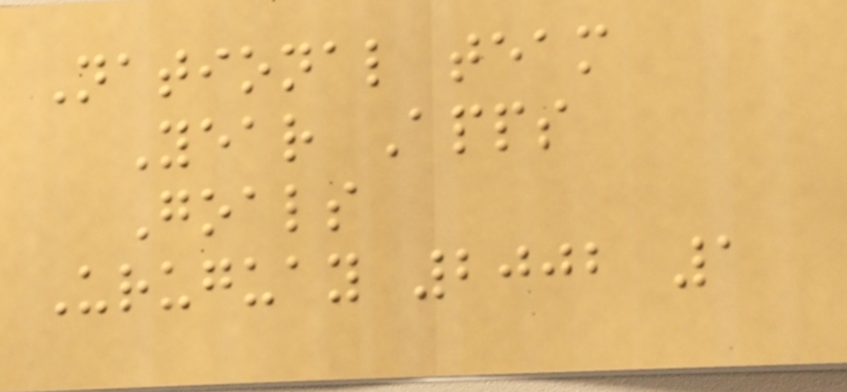National team
Year Apps
Goals
Uruguay 2002 1
